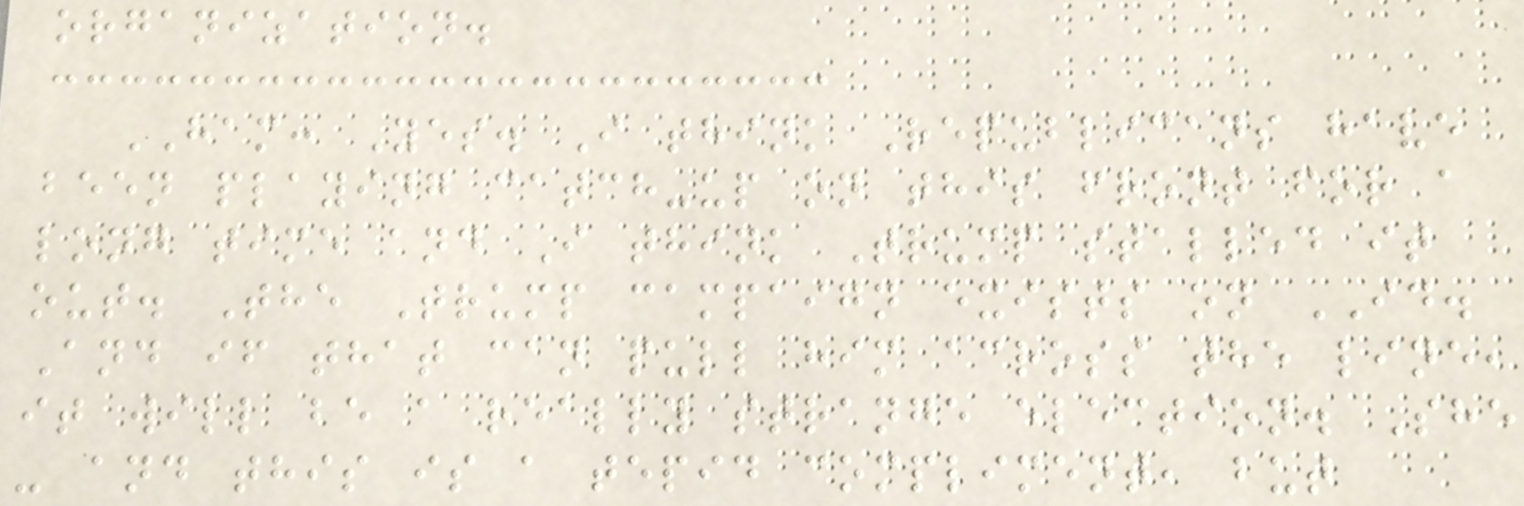organization.
HAM: Yes. I think Republicans have
been playing catch-up on this front for a
long time and I think Trump stalled it
out. The Trump campaign exists on ID.
And if that can pull him across the line,
it will be a really strange election. She
- and this is a tepid compliment, but
